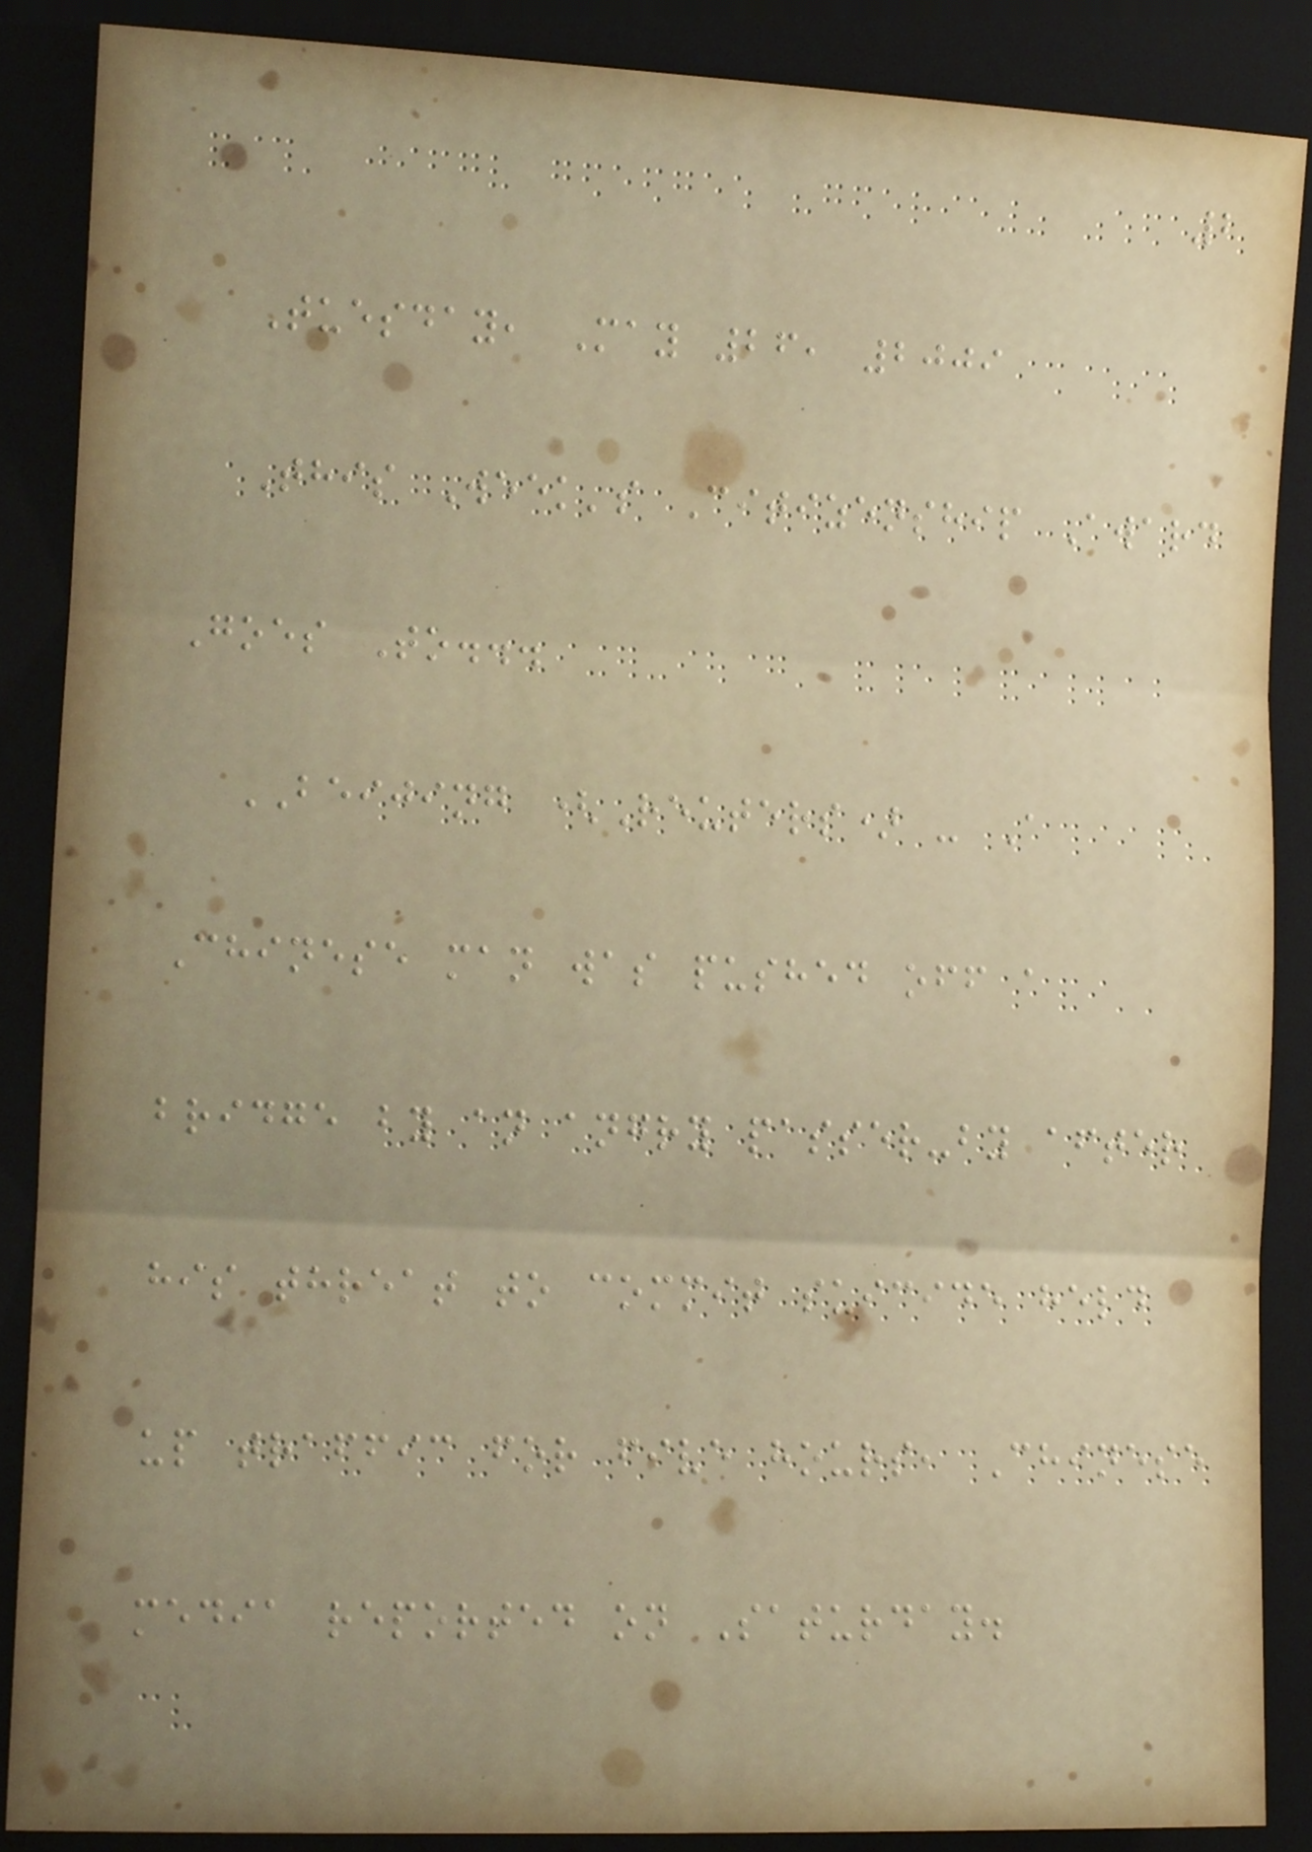2
Tuesday, May 26, 2009
This Week's Citizenship Award
Goes To...
BEIJING (Reuters) - A
Chinese man was pushed off a
bridge by an angry passer-by after
his threat to commit suicide held
up traffic for five hours, Chinese
media reported on Saturday.
